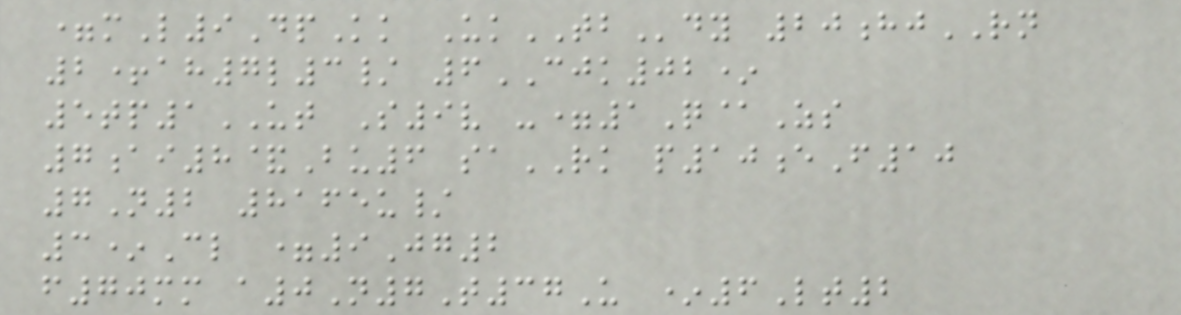=mL9DpKk UkTBdy 20hjRN
2+ah7l3/ 6CJK02*
5tp1UT S9v -=1Q@Zs
7ai8&Bu6 saRK p10eF10
7N2 8165u/
3*Cl =9Jg2
f70mm a0N7T37U *6Lt2
